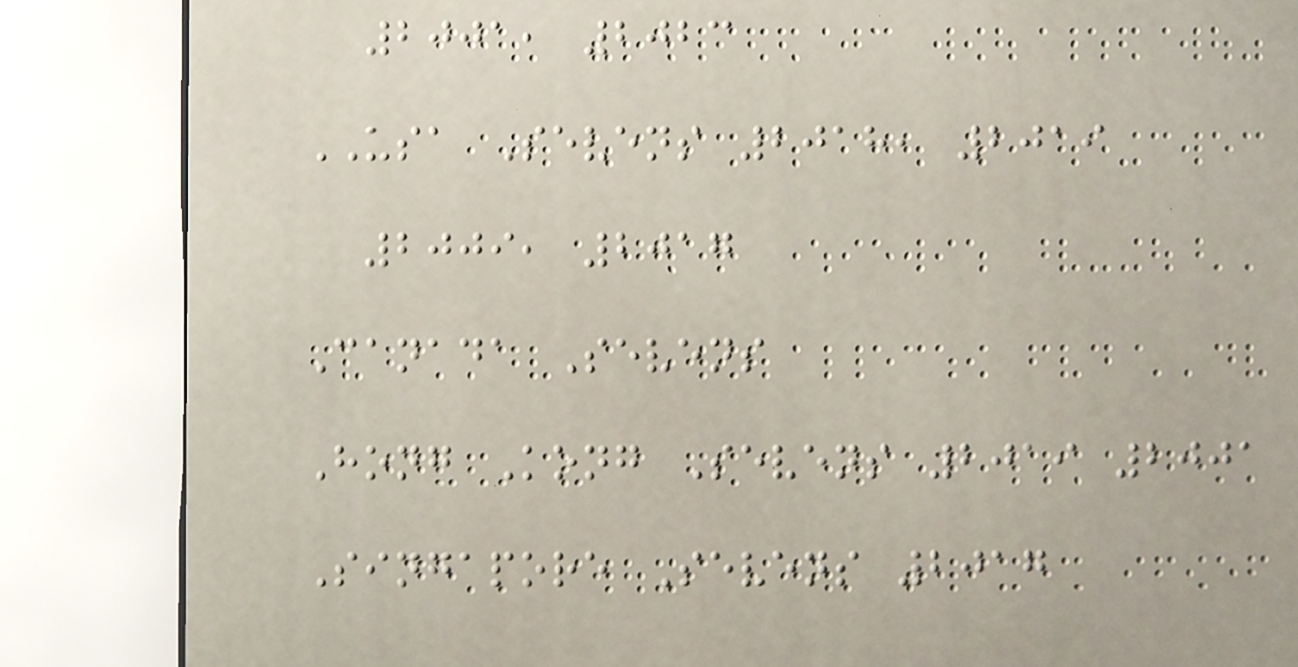2001, 2023
USA Sevens 2018, 2019
2009, 2017
Canada Sevens
Hong Kong Sevens 2019 2001
Singapore Sevens 2017
